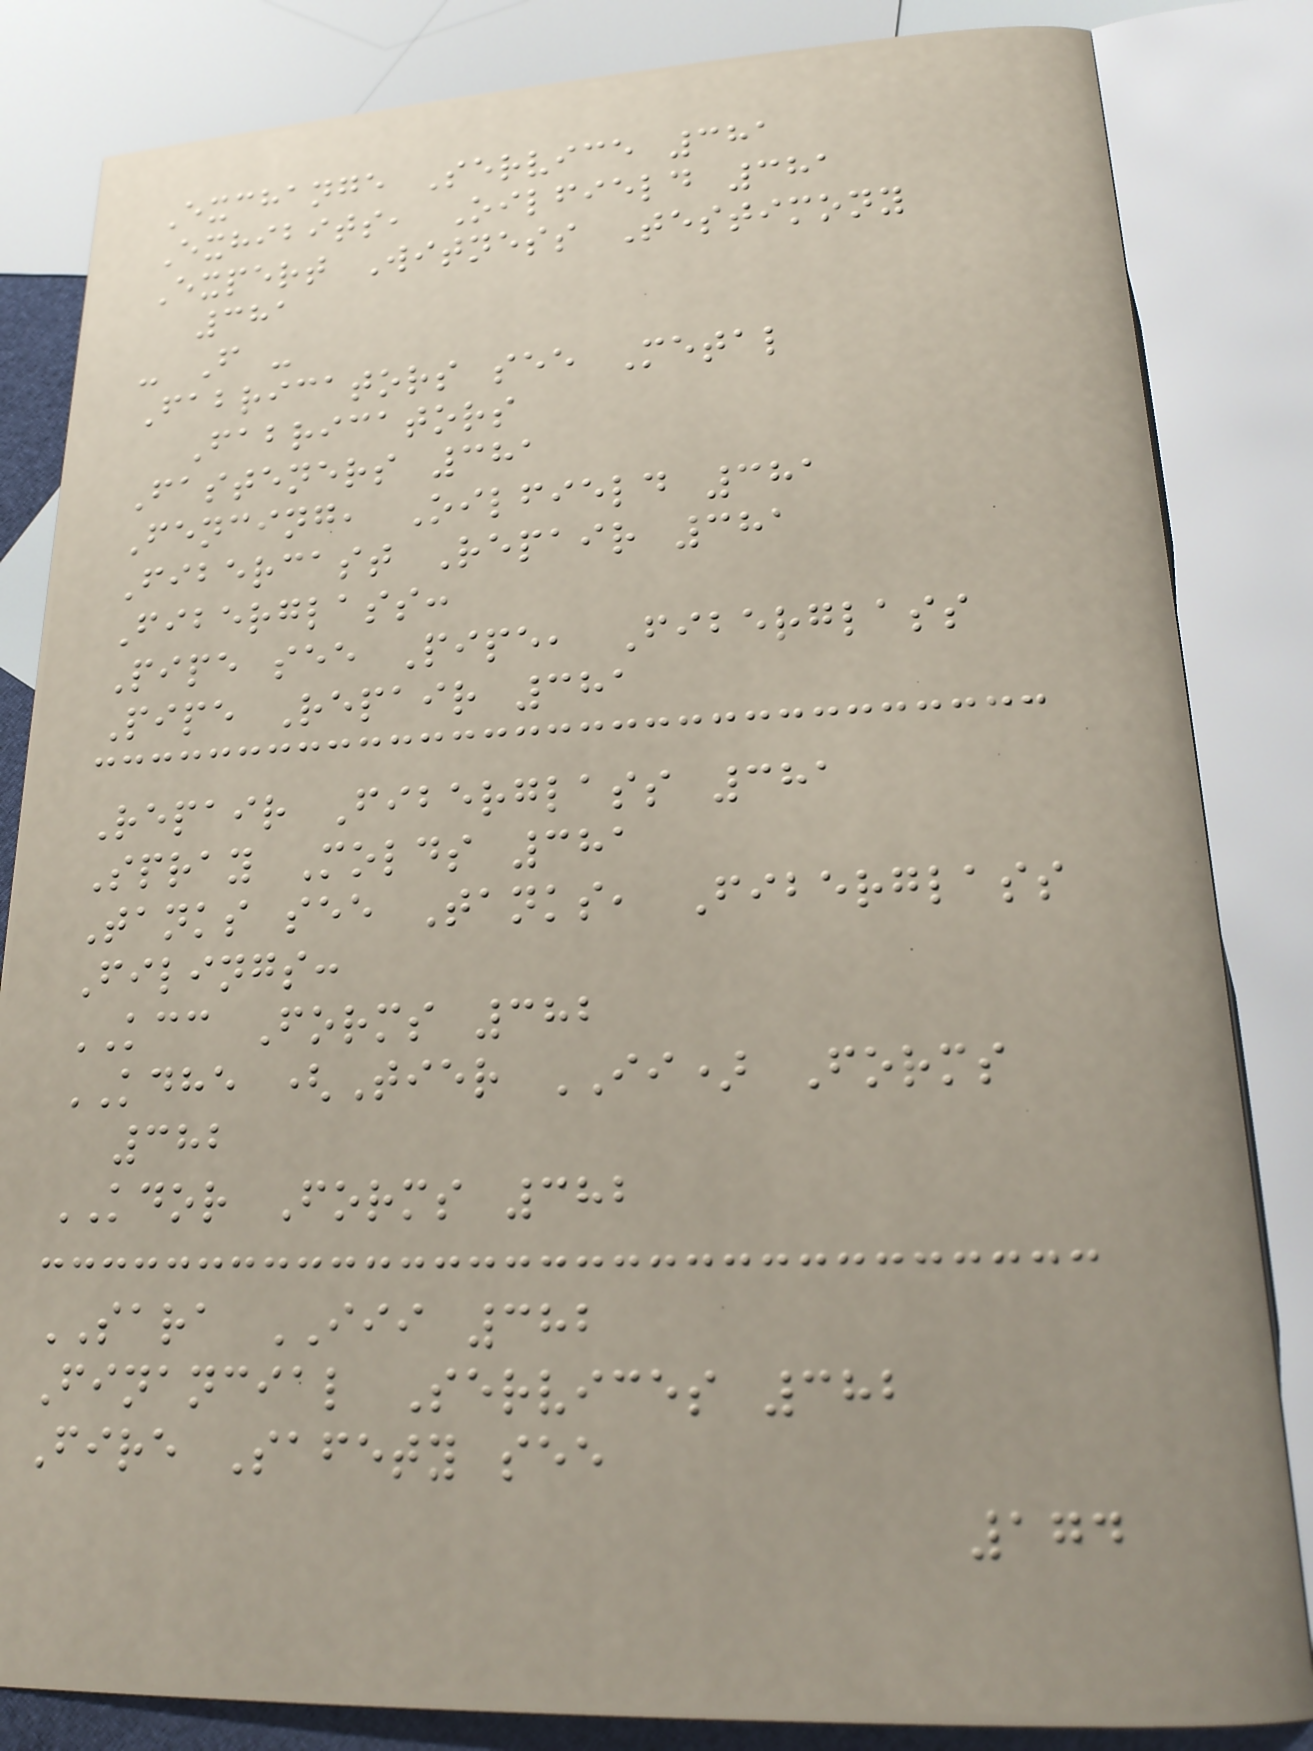Exchange Service 381
Exhibits, Oilfield 381
Expert Witness Testimony
381
- F -
Fabricators see Metal
Fabricators
Fasteners 381
Fencing, Oilfield 381
Fibercast Repair 381
Fiberglass:
Pipe see Pipe, Fiberglass
Pipe Repair 381
Repair Fiberglass 381
Spray Molds 381
Tanks see Tanks, Fiberglass
Filings:
KCC Forms 382
KDHE (Tier II) Forms
382
KDOR Forms 382
SARA III 382
Financial Services 382
Fire Safety see
174
